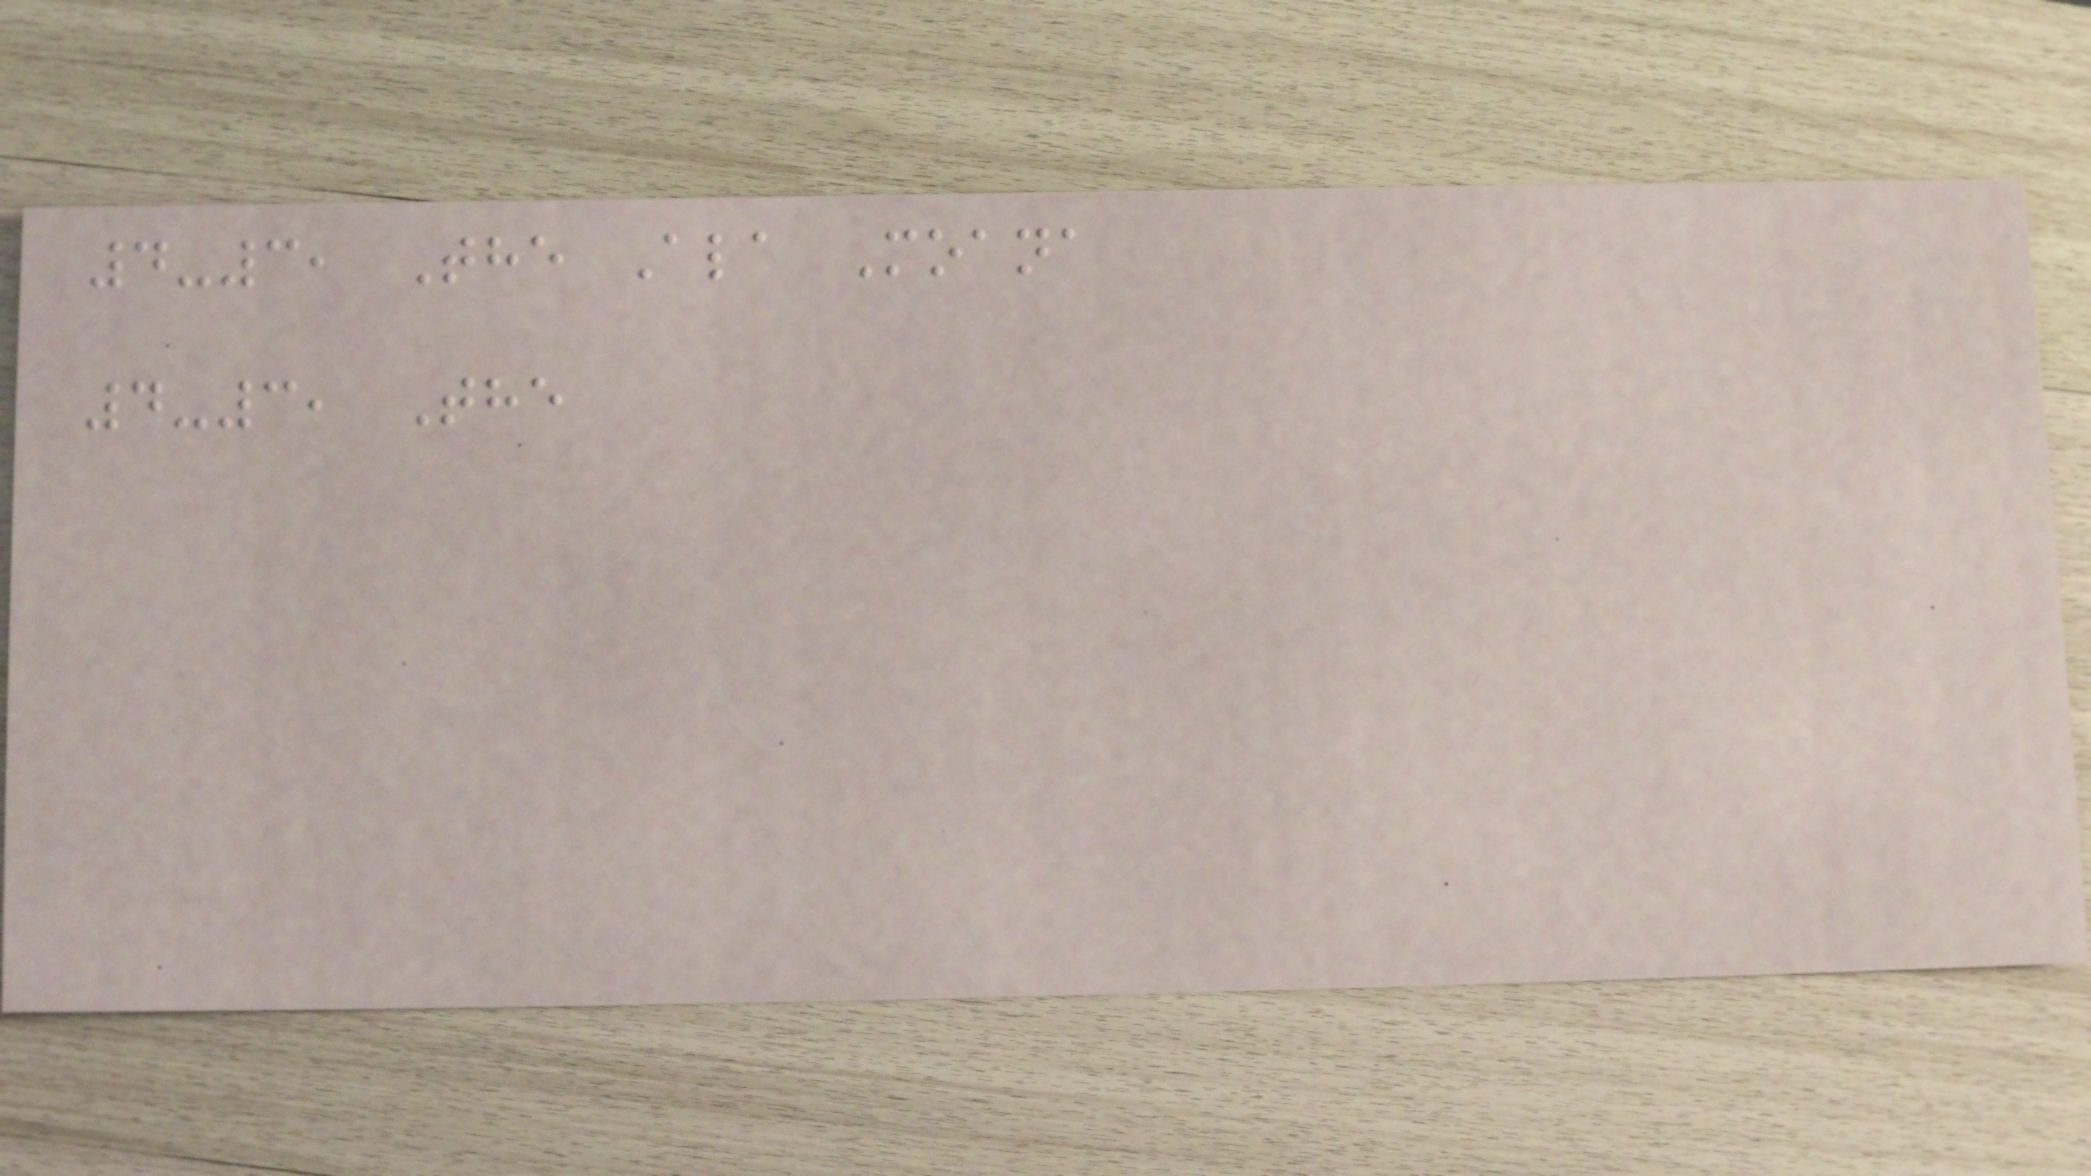4-3, The Ala Moana
4-3, The
